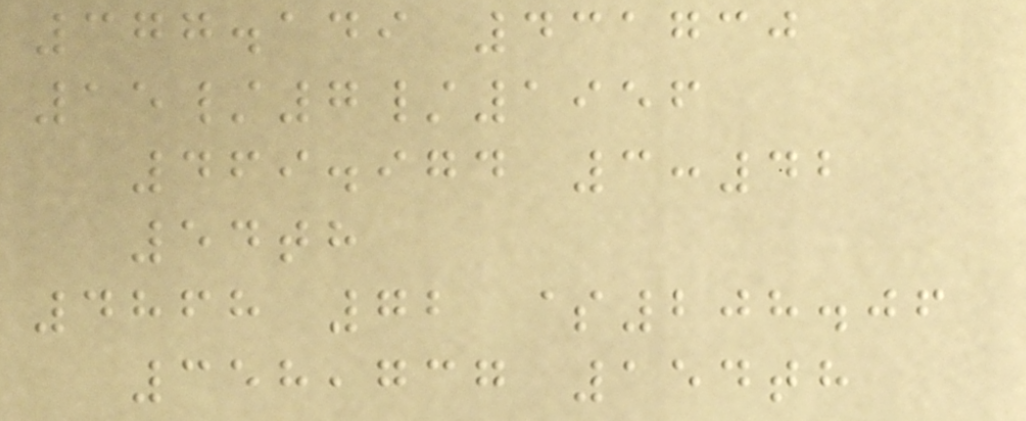377.149 431730
15/7/1956
469.974 3:42
54th
4868 72 $208.06
358,737 154th
